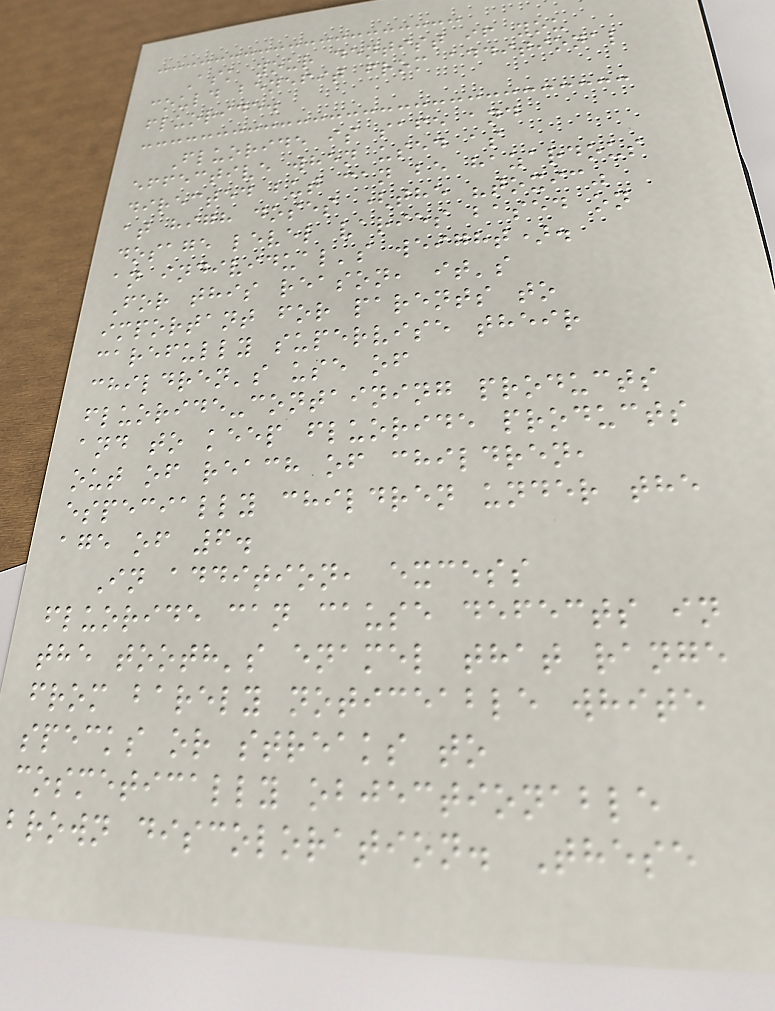Ask your dentist if you
could benefit from additional
fluoride.
Fluoride is safe and
effective when used as
directed but can be hazardous
at high doses (the "toxic"
dosage level varies based on
an individual's weight).
For this reason, it's
important for parents to
carefully supervise their
children's use of
fluoride-containing products
and to keep fluoride products
out of reach of children,
especially children under the
age of 6.
In addition, excess
fluoride can cause defects in
the tooth's enamel that range
from barely noticeable white
specks or streaks to
cosmetically objectionable
brown discoloration. These
